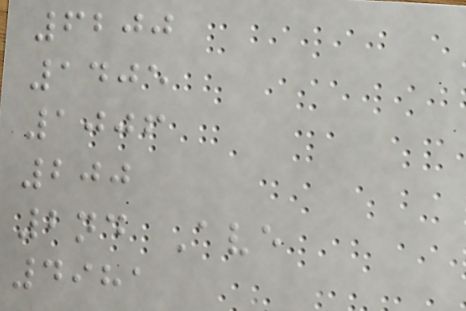6200
1405
1006
200
2nd Ave
4981
